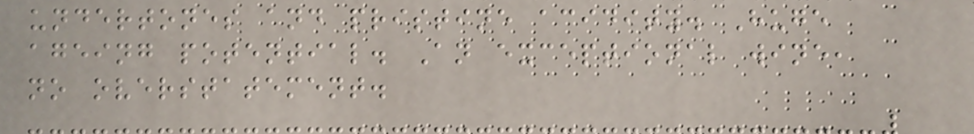undertones and pristine acidity. Huge
ageing potential. An exceptional wine,
no overstatement.
